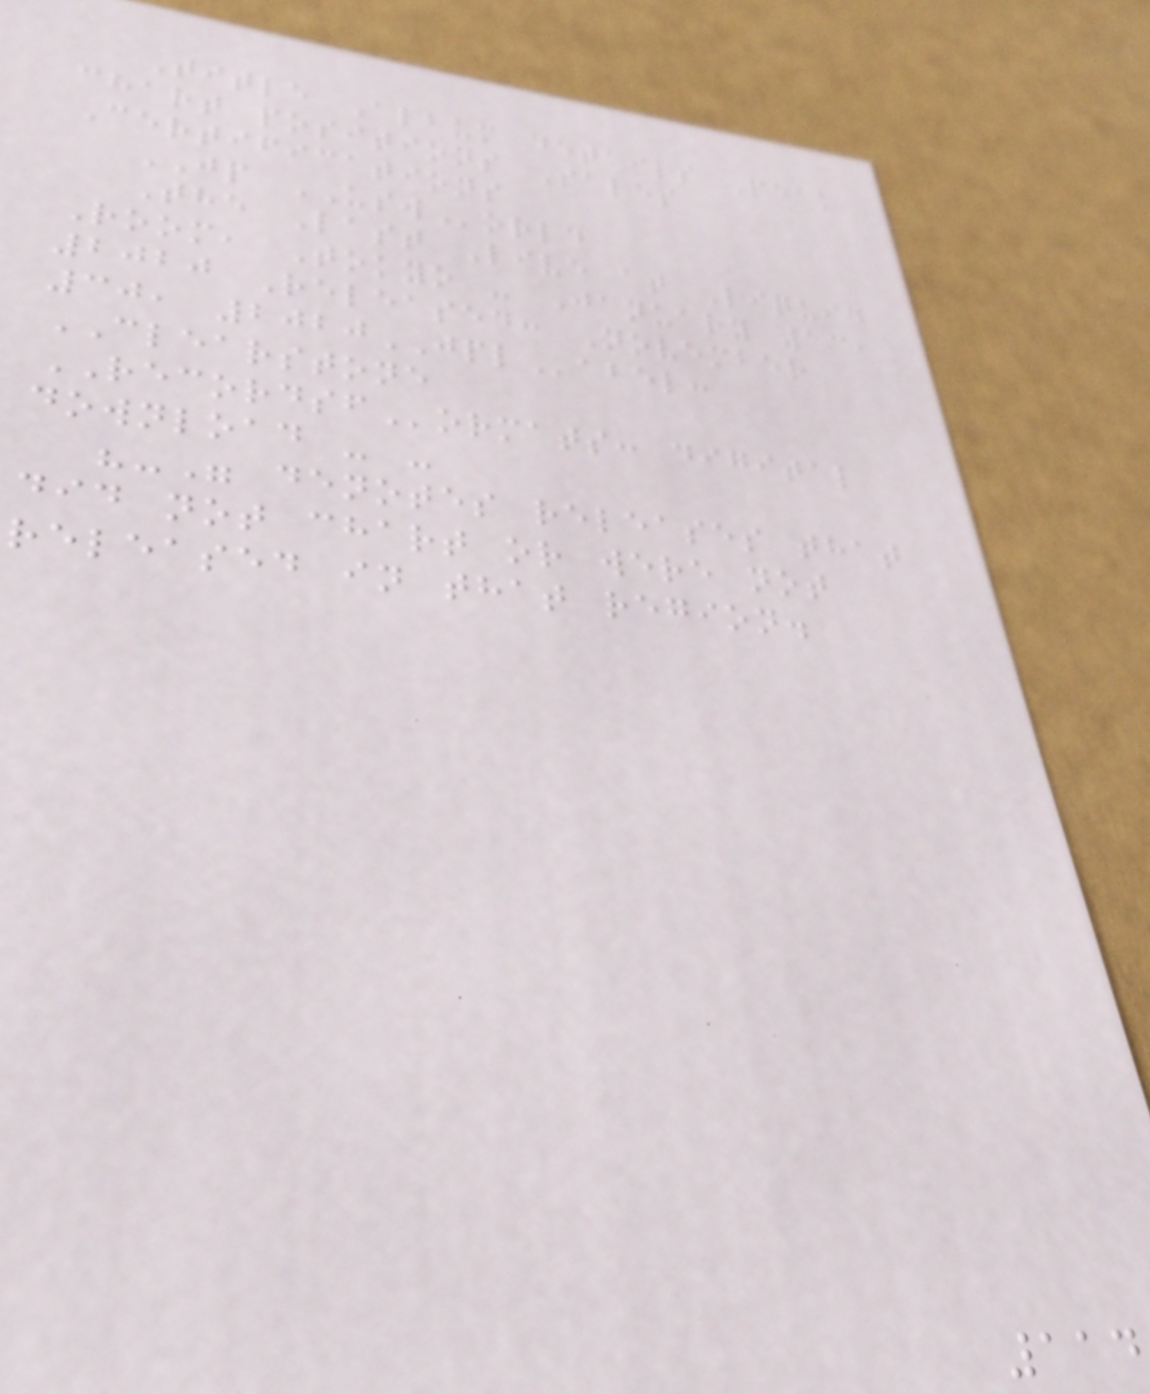Title Album details Peak
chart positions Sales
Certifications
JP USWorld
The Last Live at Liquid
Room, Tokyo - January 13,
2020 Released: November
30, 2020JPLabel:
CLEARSTONE
RECORDSFormats: digital
download - -
"-" denotes releases that
did not chart or were not
released in that region.
114
